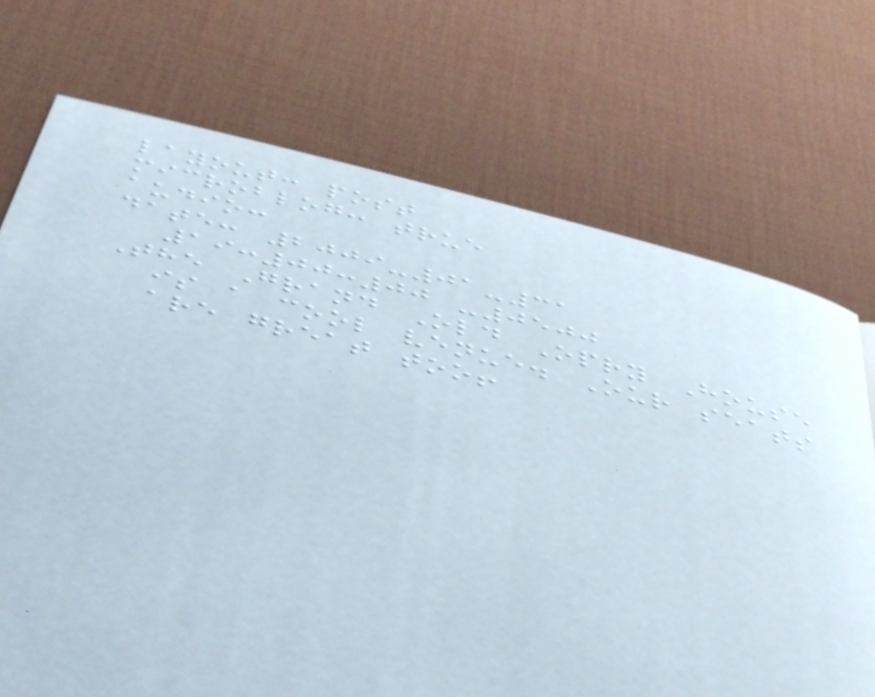layout: post
microblog: true
audio:
date: 2009-01-31
19:00:00 -0500
The Grand Old Opry House
is a cool venue. Our seats
are great too!
